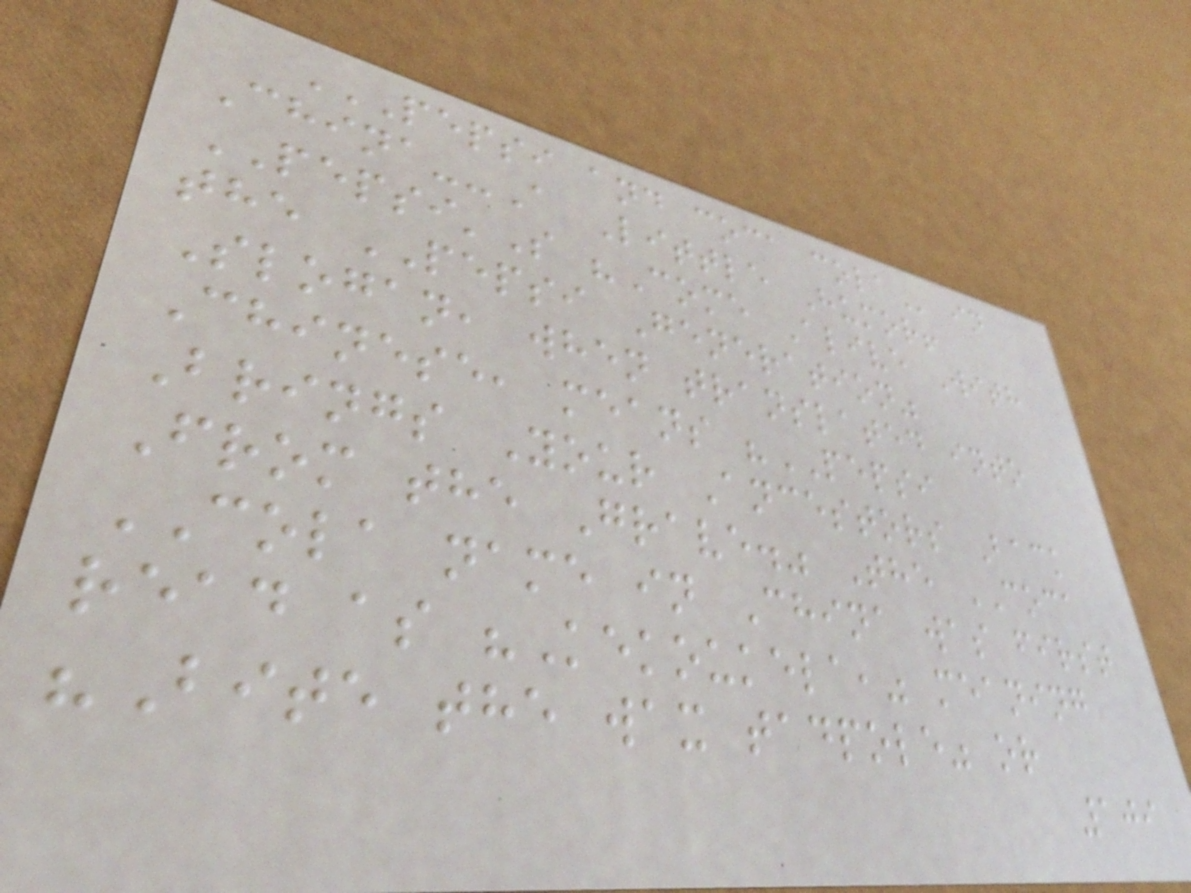PEPSI AND COCA COLA in
China--A Little Humor!
PEPSI'S "Come Alive With
the PEPSI Generation"
Slogan, when translated into
Chinese, means "PEPSI
Brings Your Ancestors Back
From the Grave." The COCA
COLA name in China was first
read as "Kekoukela," meaning
"Bite the wax tadpole" or
109
